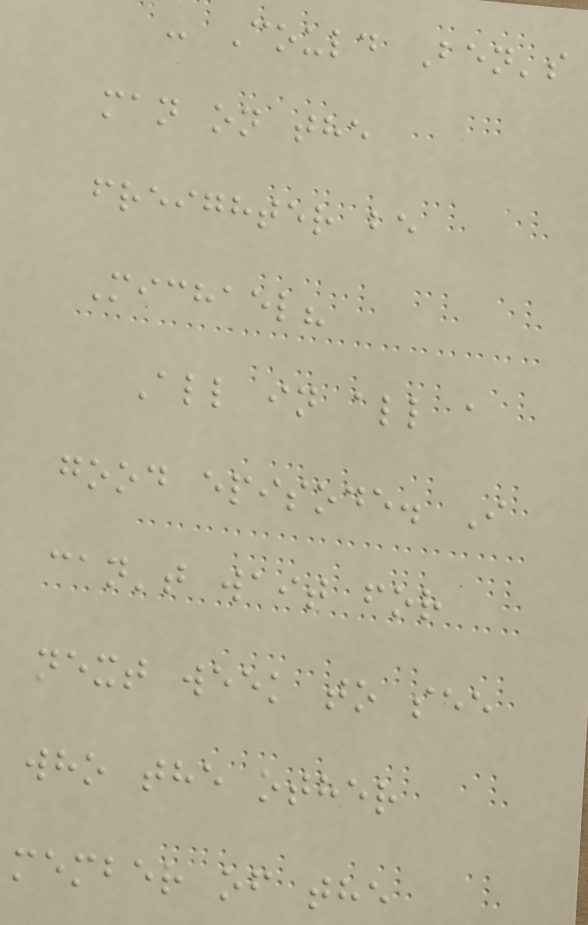- Could Ben's
man on the
freighter be
Michael?
All in all a
good episode. I
can't wait for
next week to see
who the other
member of the
